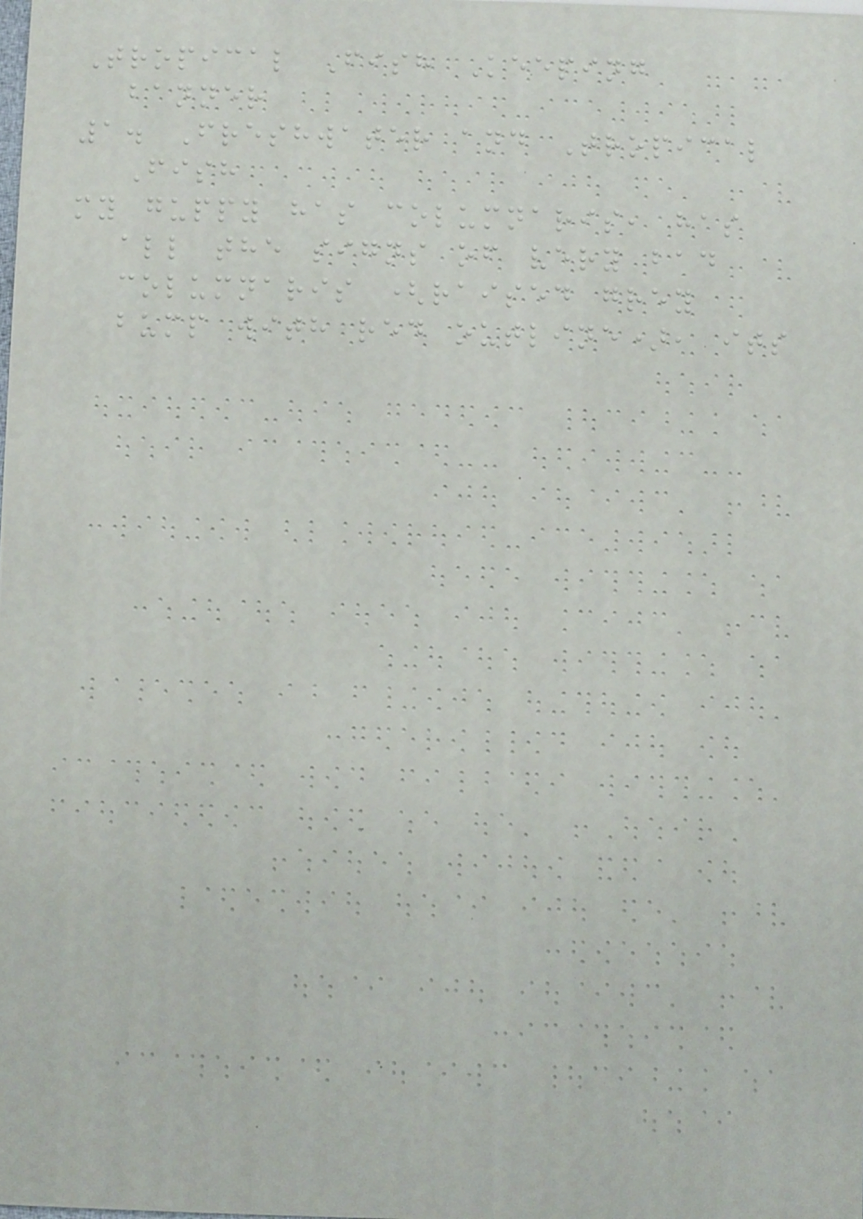Tropical Fish Keeping
banner
1. Freshwater and Tropical
Fish
my guppy has columnaris, has
all the signs of very bad
columnaris (raised grey
bump with red outline), its
